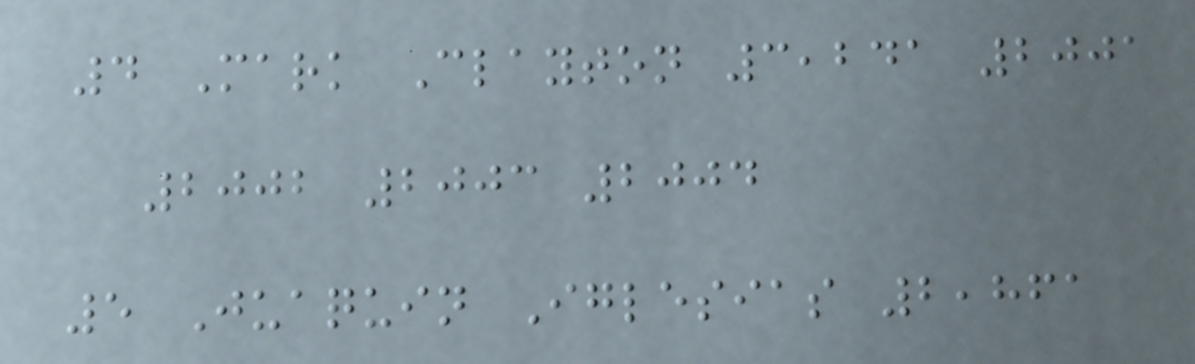4 Mark Clayton 3,241 2001
2002 2003 2004
5 Juaquin Iglesias 2,861
